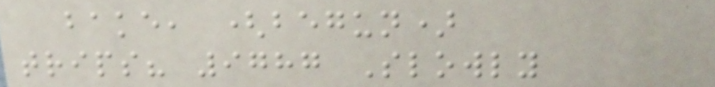bake, (begun)
trips? 9787 Slowly
